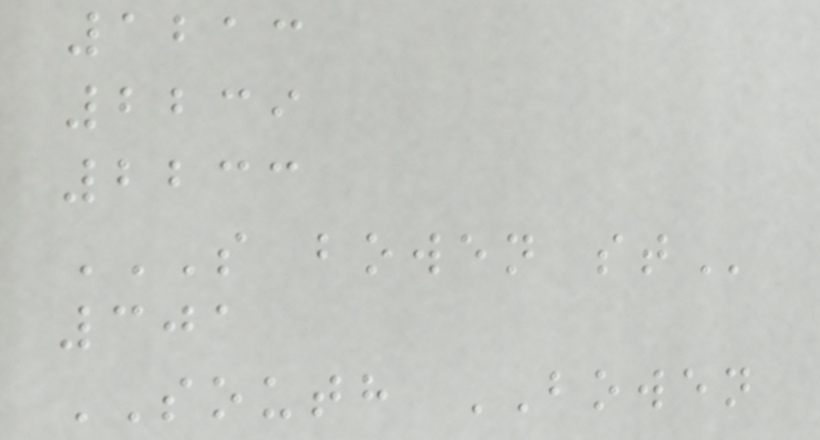1213
2239
2233
S BOWEN ST
301
SOUTH BOWEN
